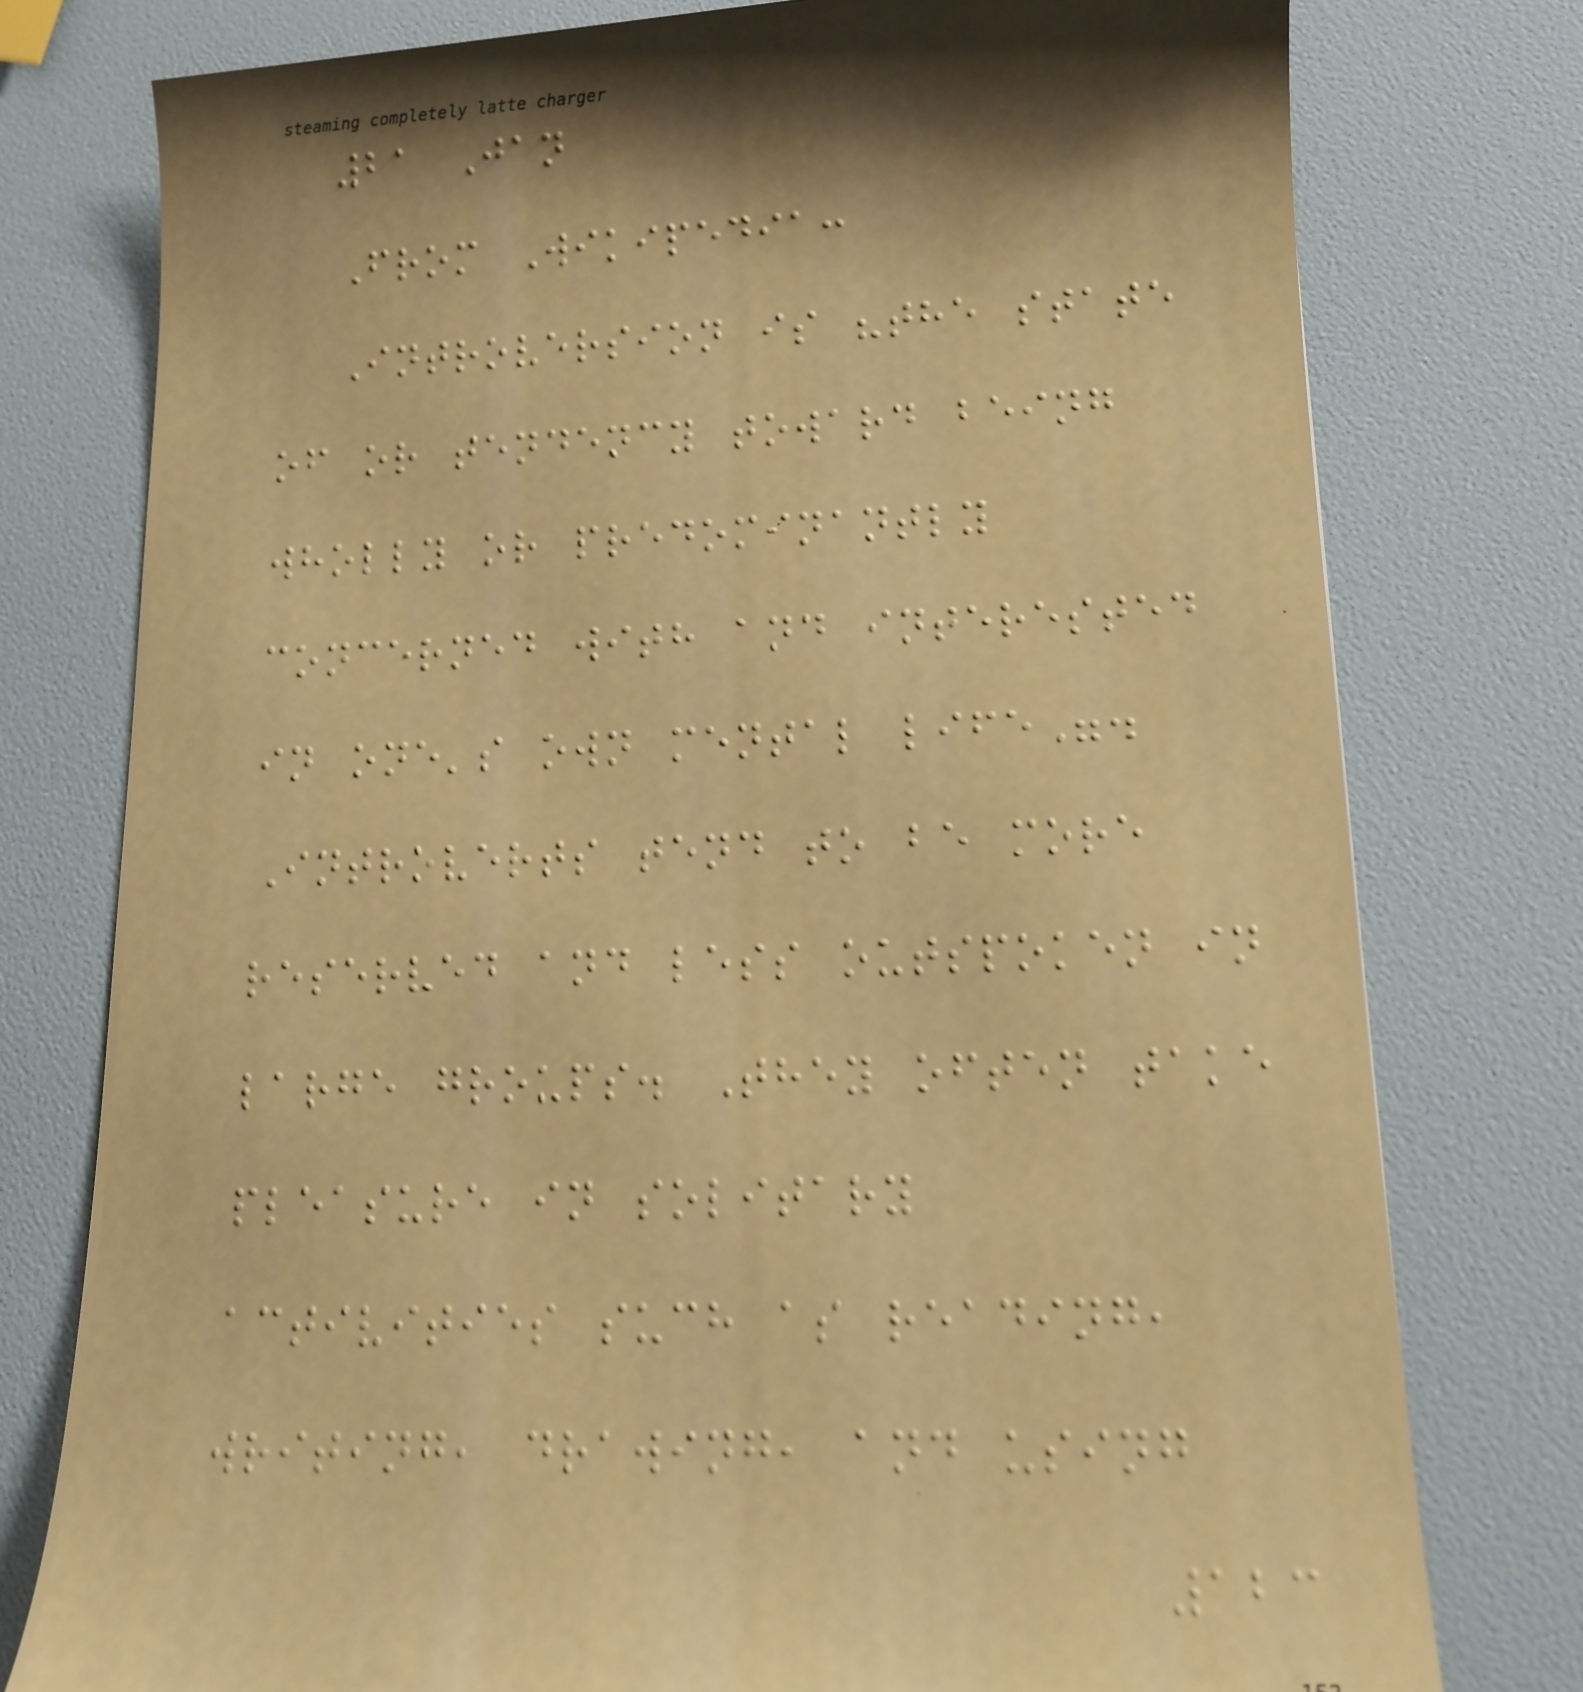21 Jan
From Wikipedia:
Introversion is "the state
of or tendency toward being
wholly or predominantly
concerned with and interested
in one's own mental life".
Introverts tend to be more
reserved and less outspoken in
large groups. They often take
pleasure in solitary
activities such as reading,
writing, drawing, and using
123
